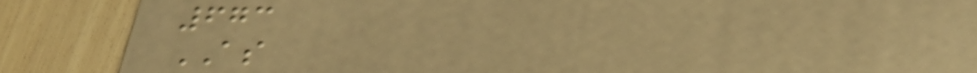673
AS
